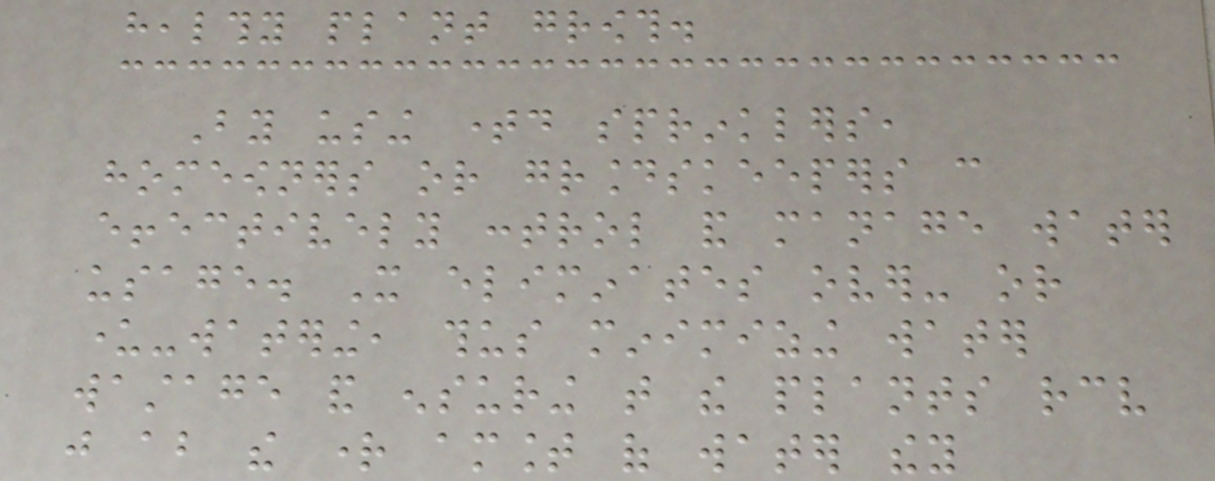healthy plant growth.
By using timed sprinklers,
homeowners or groundskeepers can
effectively control and manage water
usage. It eliminates over- or
under-watering, thus minimizing water
wastage and ensuring that the plants receive
just about the right amount of water they
